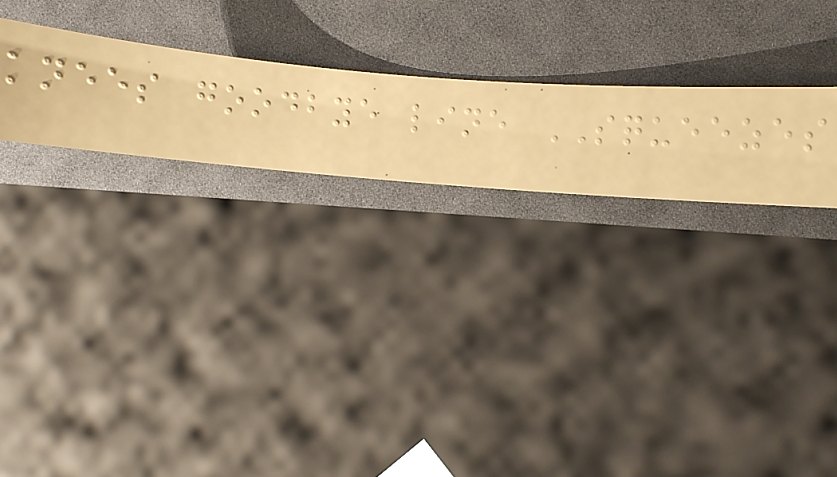knees goodbye line SQUEEZES
